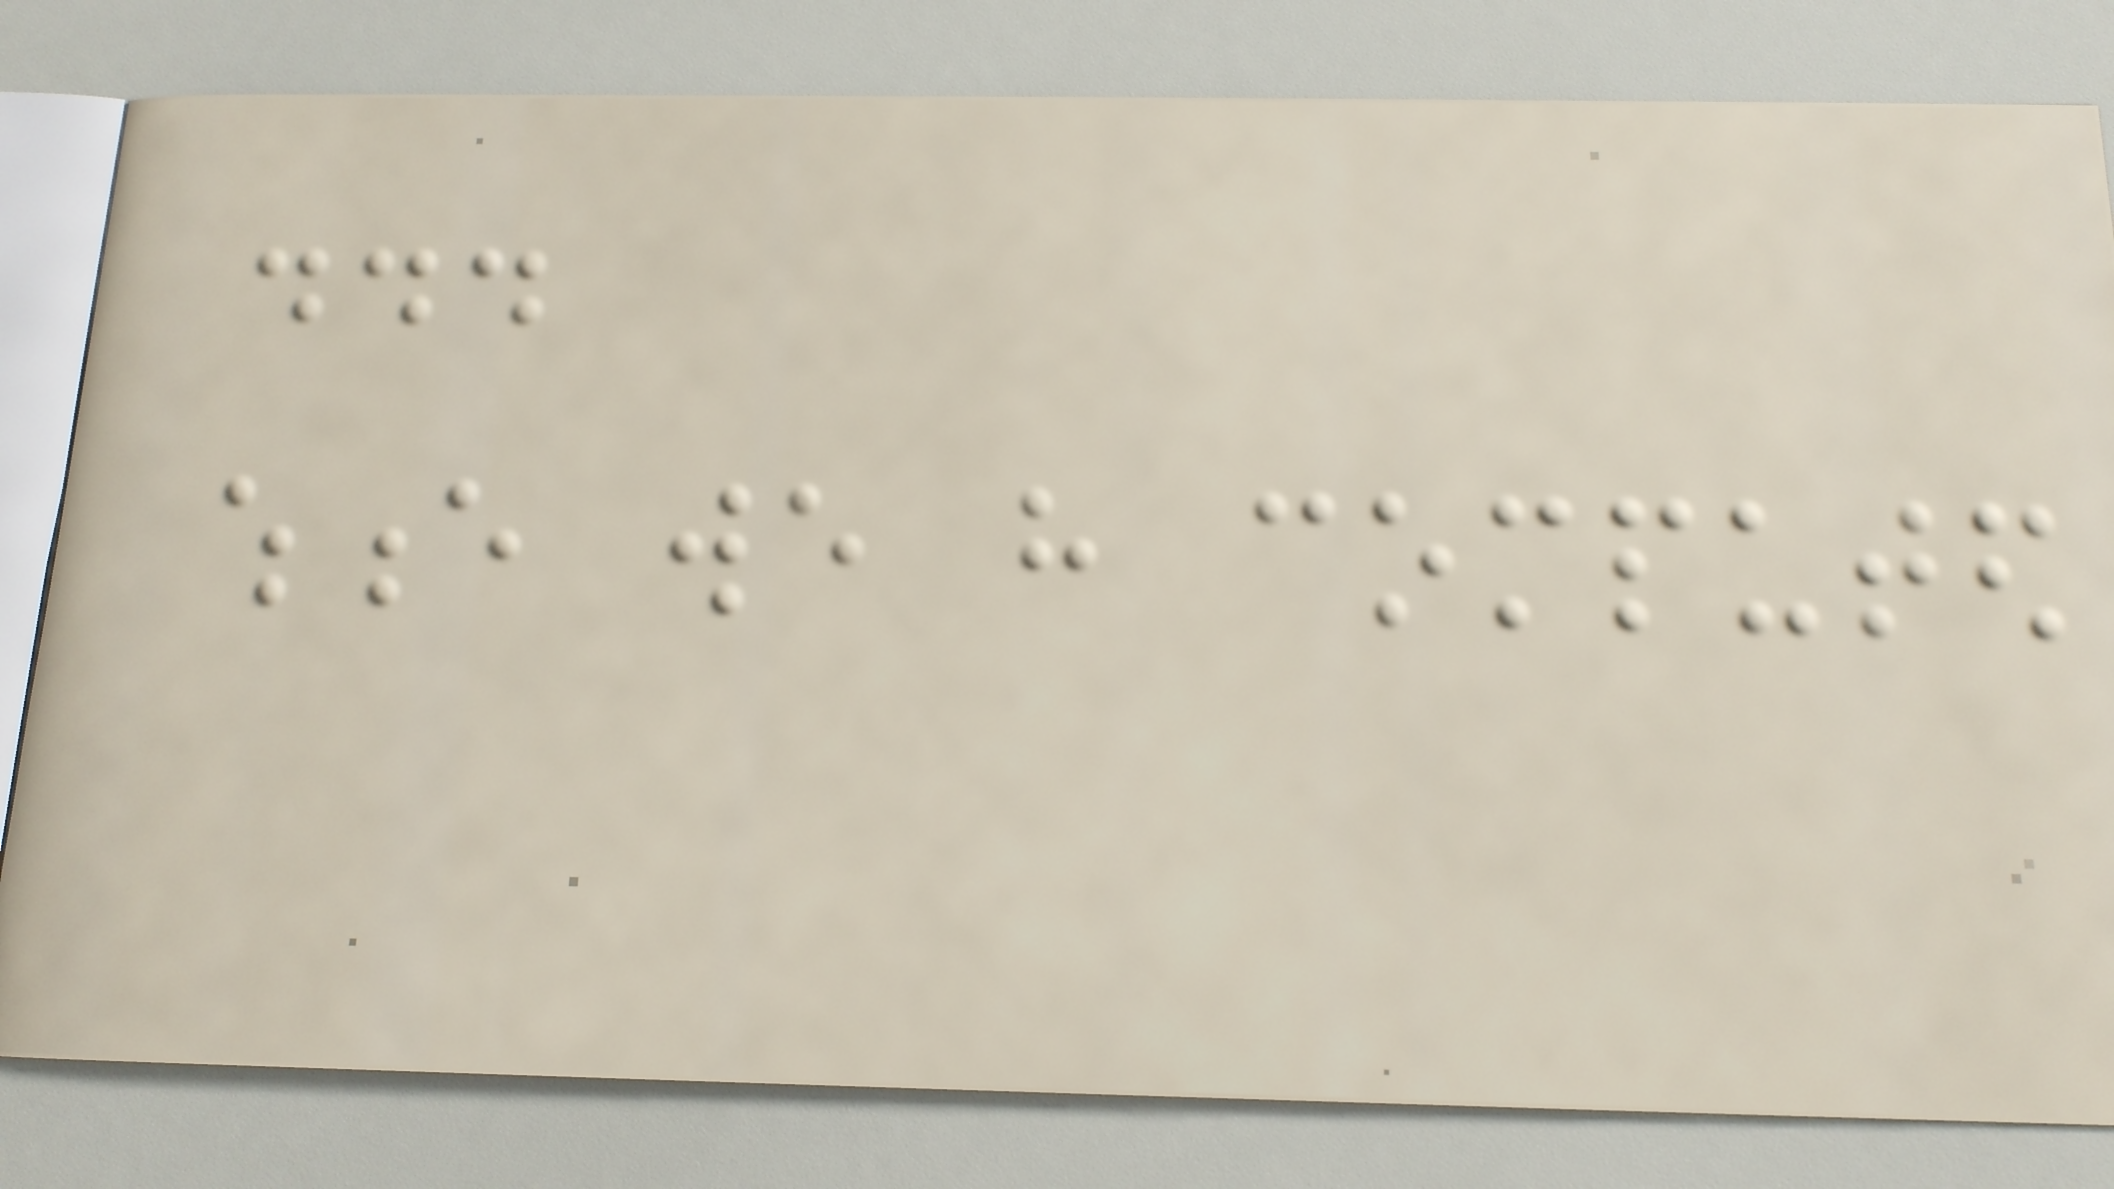...
whence we have computed
